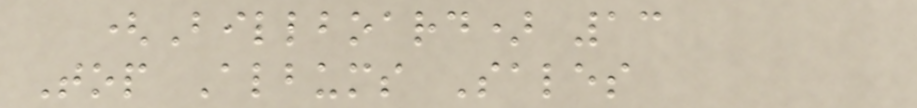(Billboard) 13
Top Albums Sales
